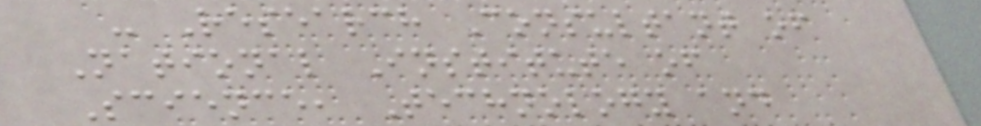- Research Consultant of
National Institute of
Science, Technology and
